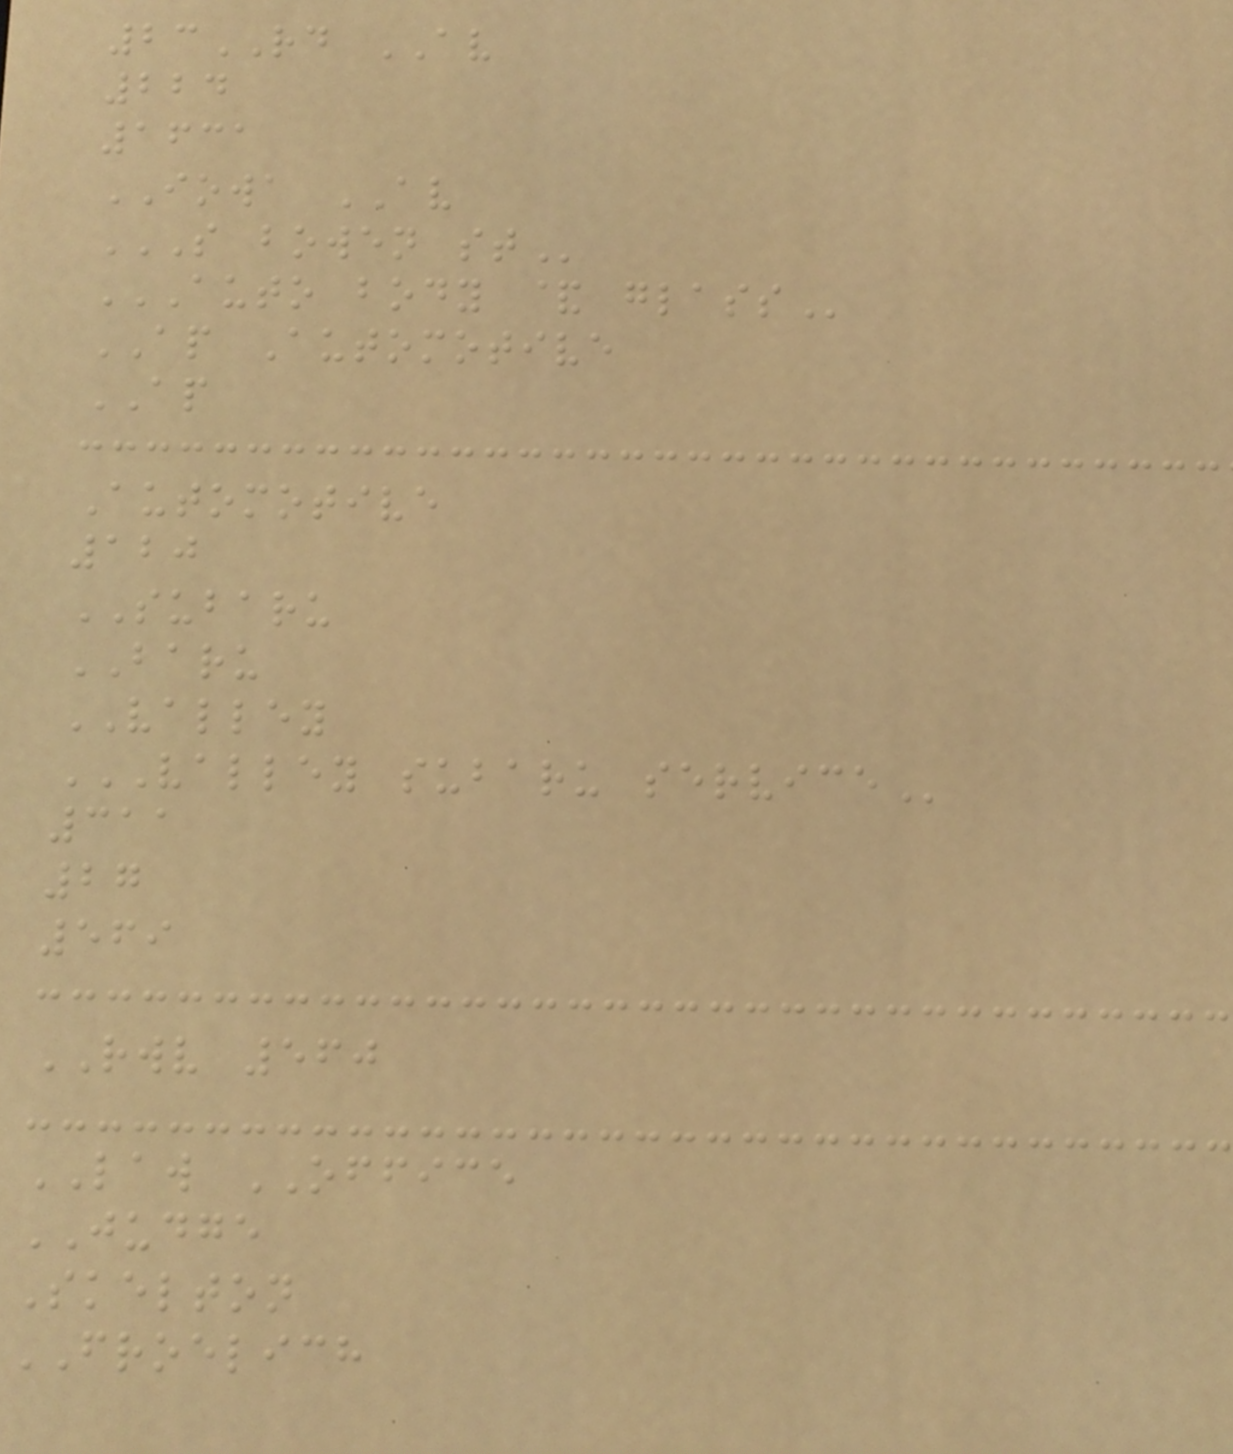23RD AV
224
1631
IOWA AV
S BOWEN ST
AUTO BODY & GLASS
AP Automotive
AP
Automotive
120
SUBARU
BARU
VALLEY
VALLEY SUBARU SERVICE
311
27
569
RWV 560
LAW OFFICE
JUDGE
Skelton
FROELICH
